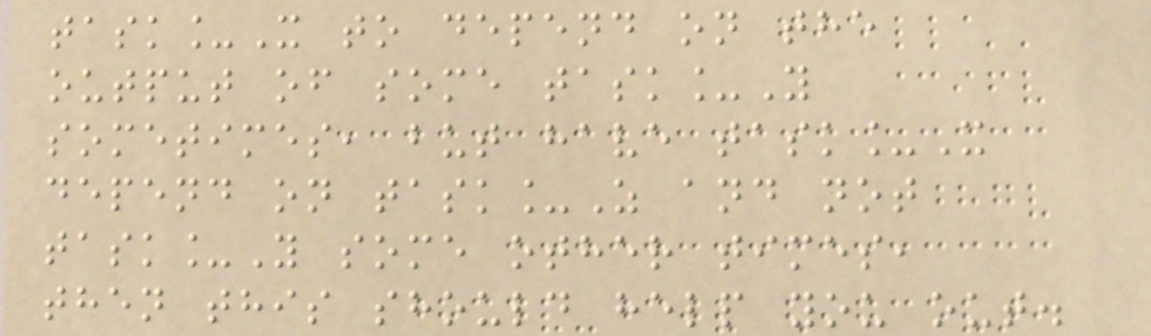task_X to depend on the
output of some task_Y
sometimes, but have task_X
depend on task_Z and not
task_Y some other times,
then this should help you out.
